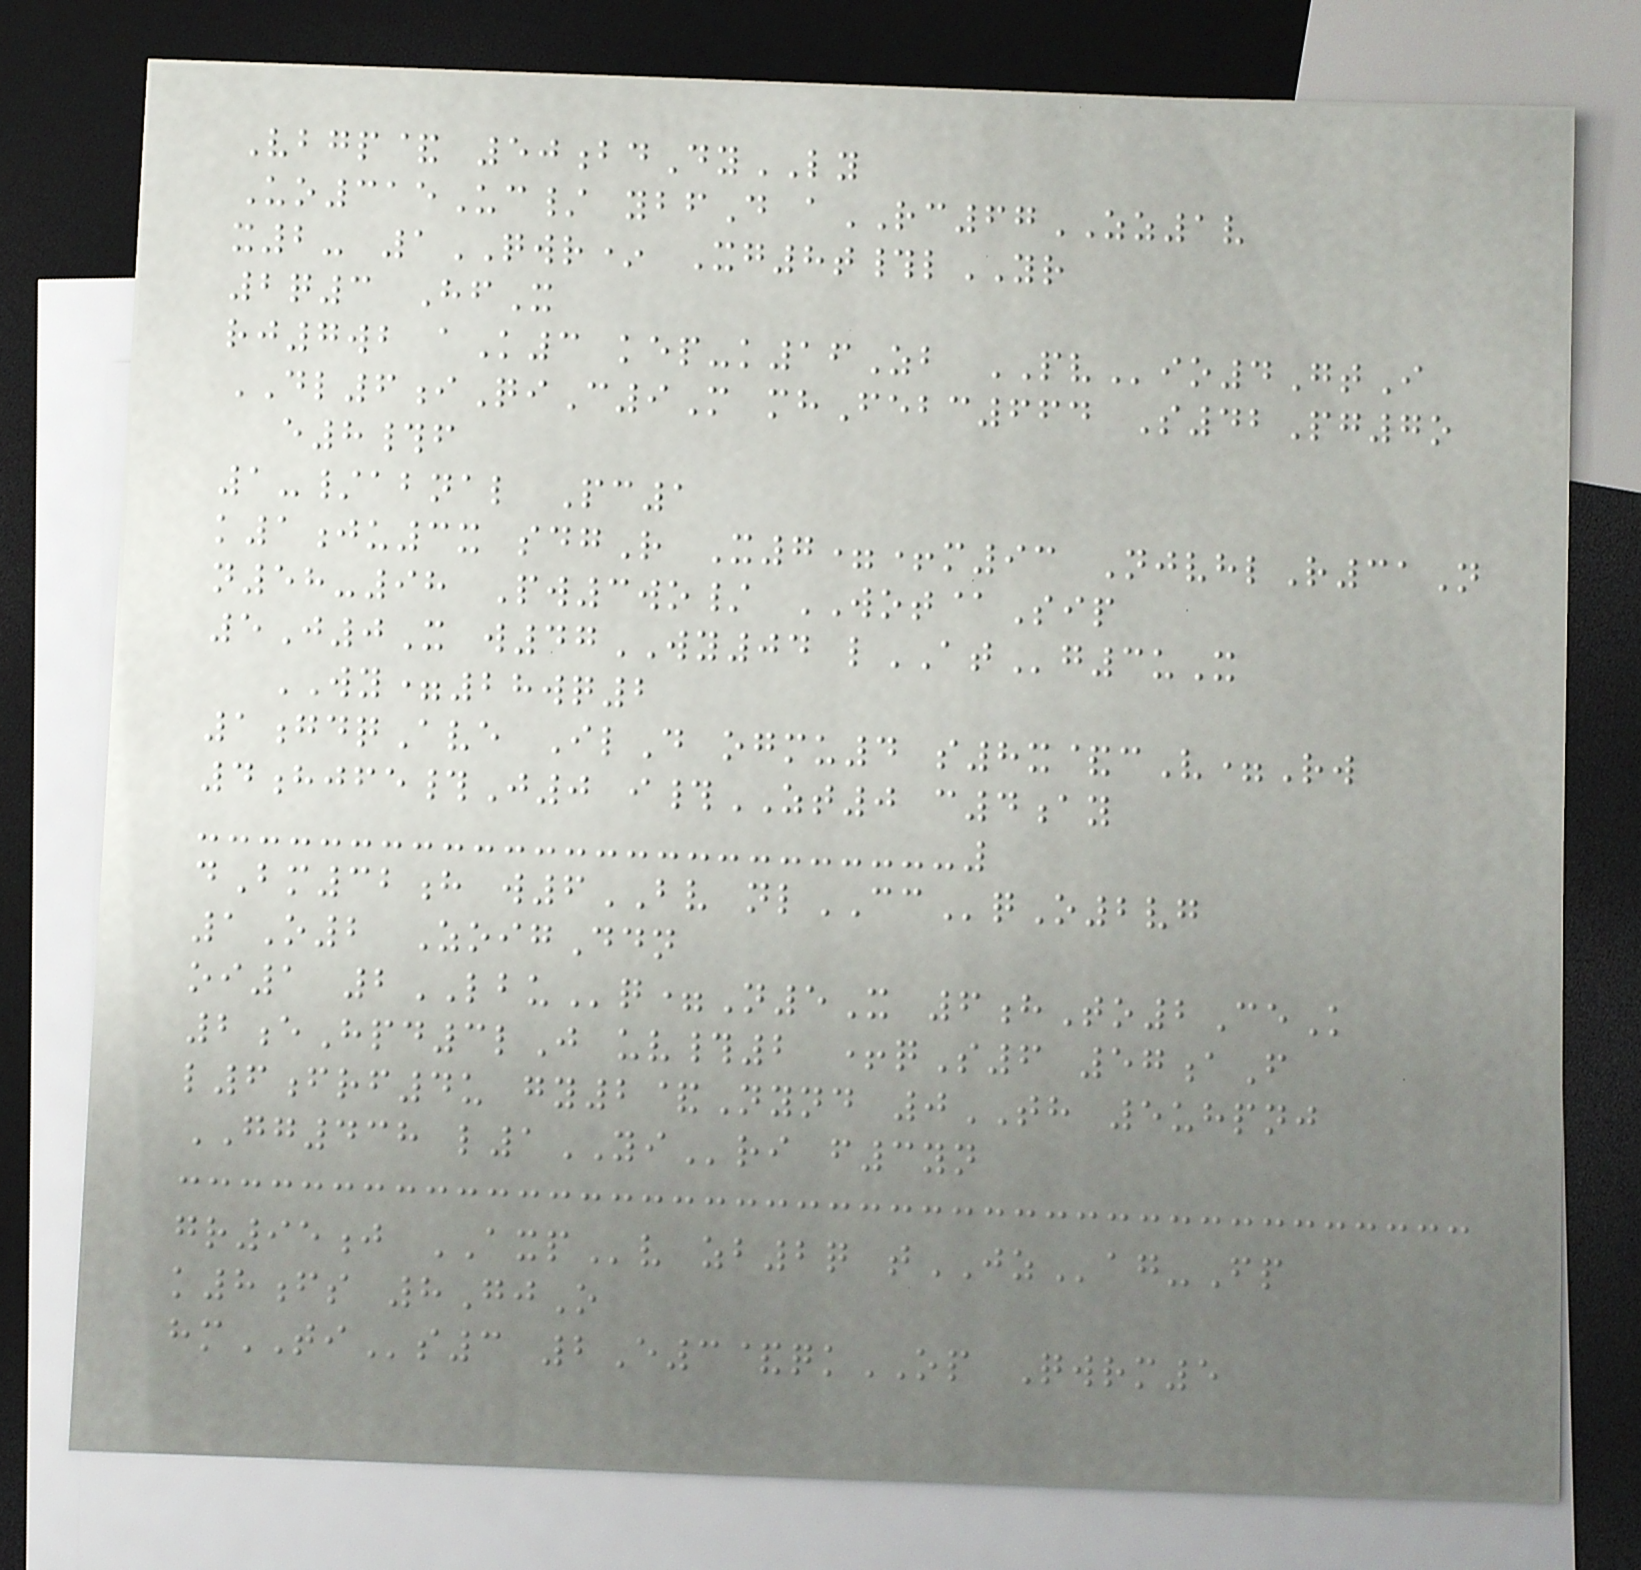Vbgp& 50bdDyLY
Uo315Uc/ ybfD aRC67ZZ1v
x2- 1QWR* Xg8t#lYR
2q3 HfX
rj7wb aK3 kep-k16Zb PVio4GtI
DL6iQiC9M mhFebc664 S42Pg7o
e8#f
1-/abnal Pc1
k1ju3x sdgR X7=+m93 NjvhlR31N
n58-98 Pw3wo/ WOT@Sip
5J0X w47WY04 lATg3uX
WY=28wq2
1gdqAve IlD ogmu4 s8x&cV=Rw
4hjfe#J0 i#ZT0 c4ay
dBm32h w6BV nlCCqO2vg
1O2 ZoigDdn
oi1 2LBUq=N5X 6hTo2CeK
2eHpd3lJ uv#2 +qS6 57aF
l6frf4u gy2&Nynd 0TH 5uhpnj
GG438 l1YIri f3yn
gr95j AXPv zb2q tJZag-Fp
k8fs 8GjO
hmTIs3 2E3&qkOP Qwrm5
